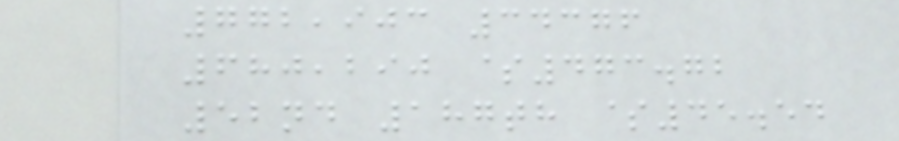772,903 34376
680,290 $473.72
52nd 187th $45.54
